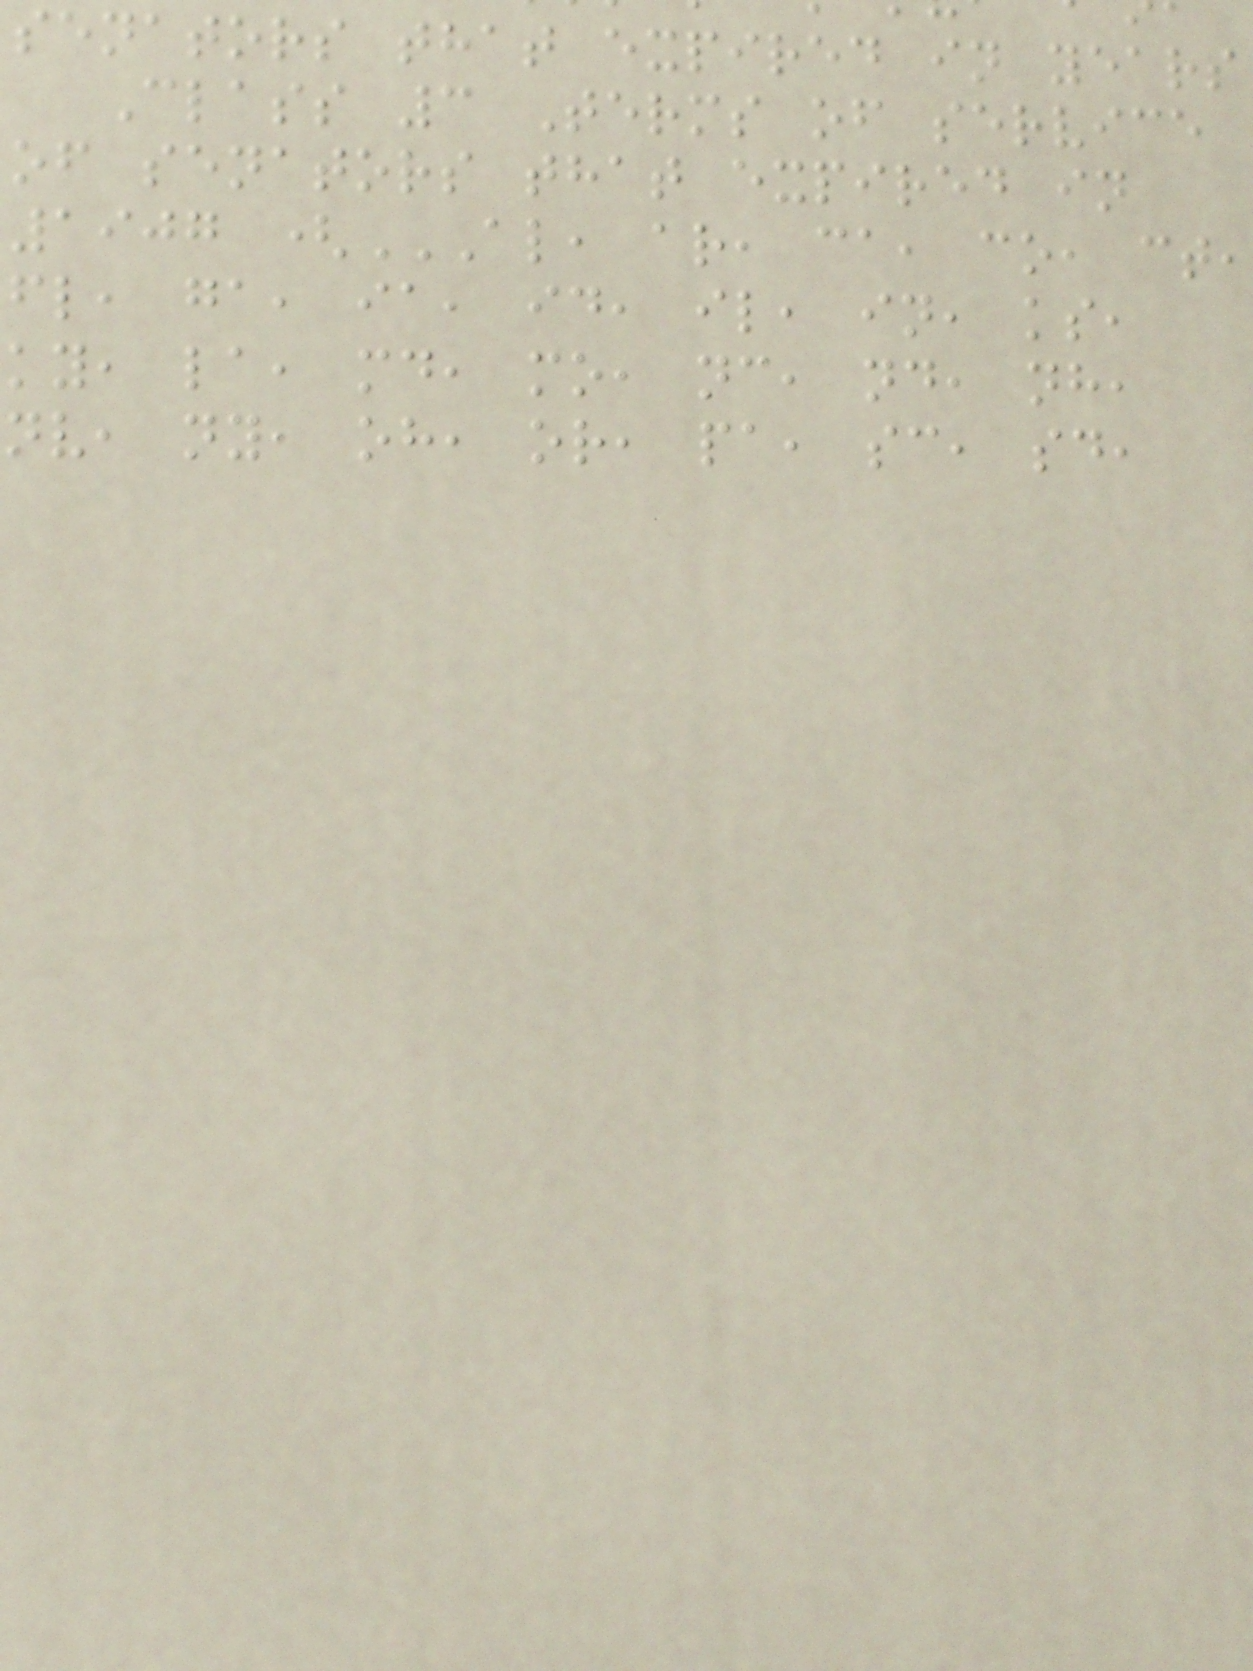senators that expired in years
Class 3 Terms of service
of senators that expired in
1907 (AL, AR, CA, CO, CT,
fl, ga, ia, id, il, in, ks,
ky, la, md, mo, nc, nd, nh,
nv, ny, oh, or, pa, sc, sd,
